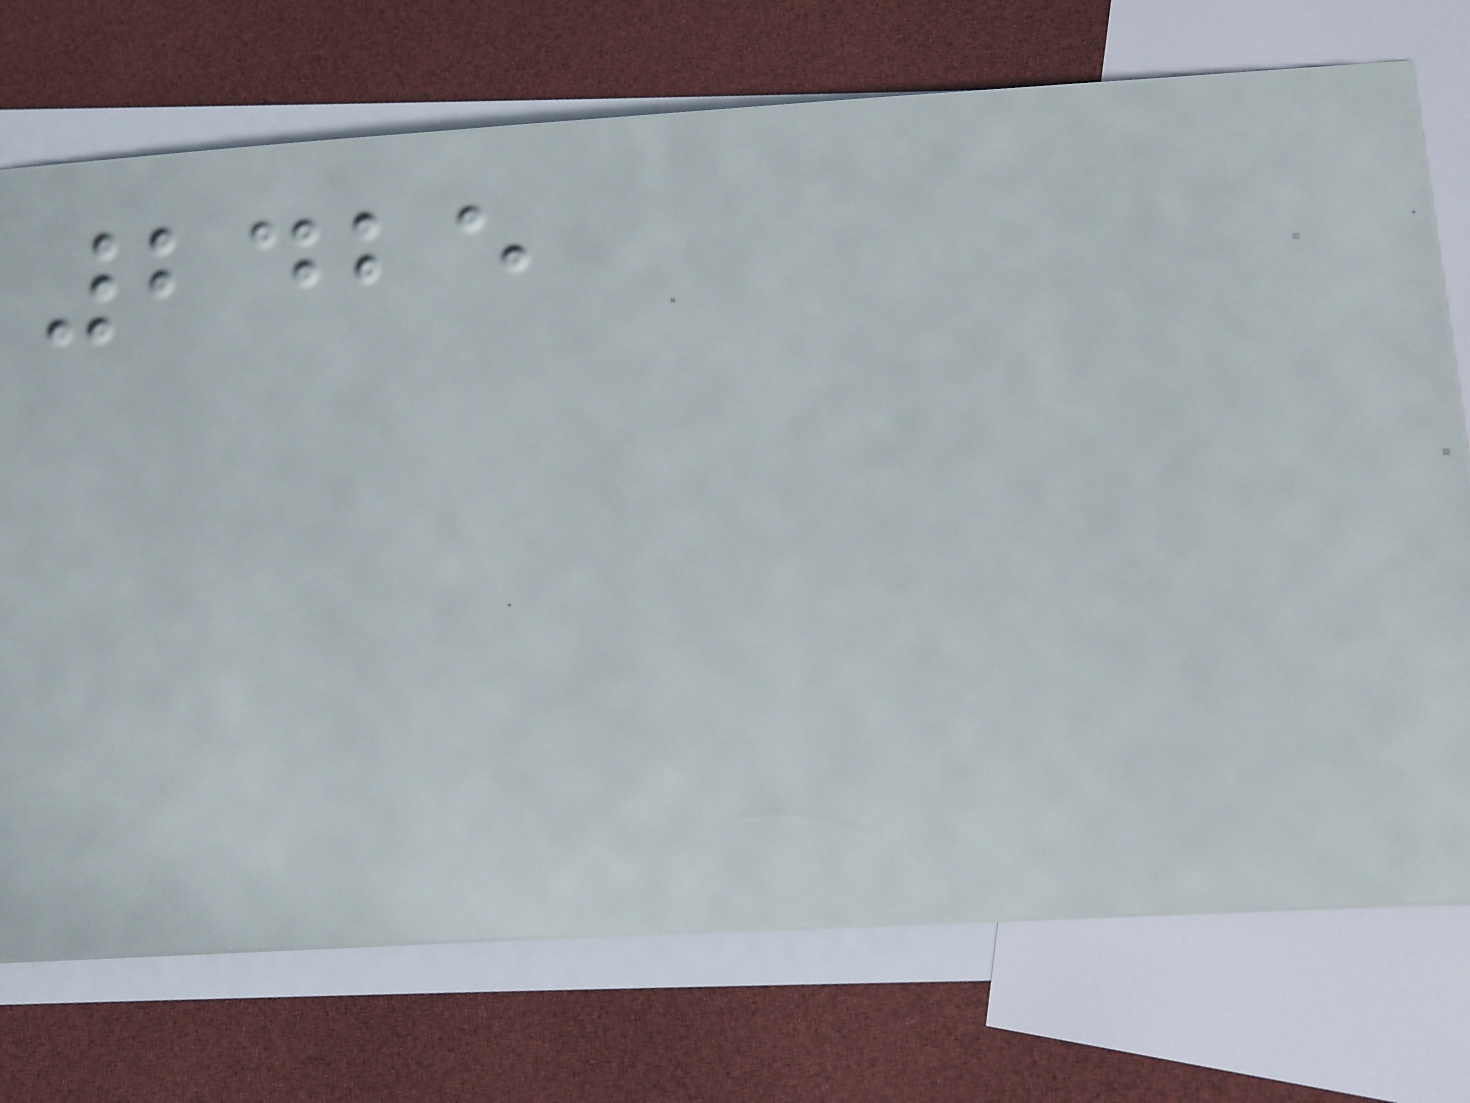2425
